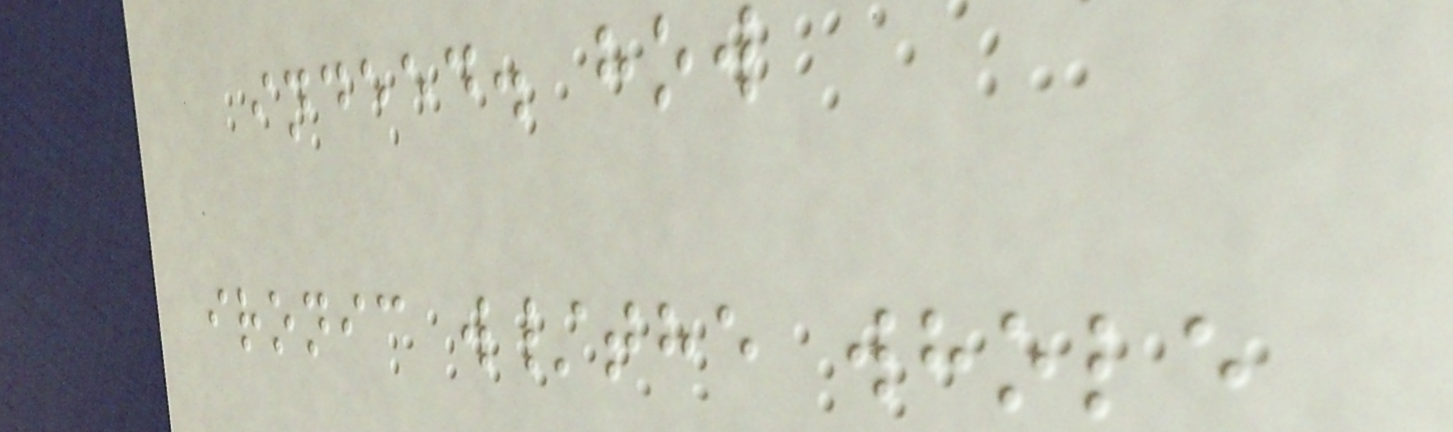indeed. how
ironic w/the whole
